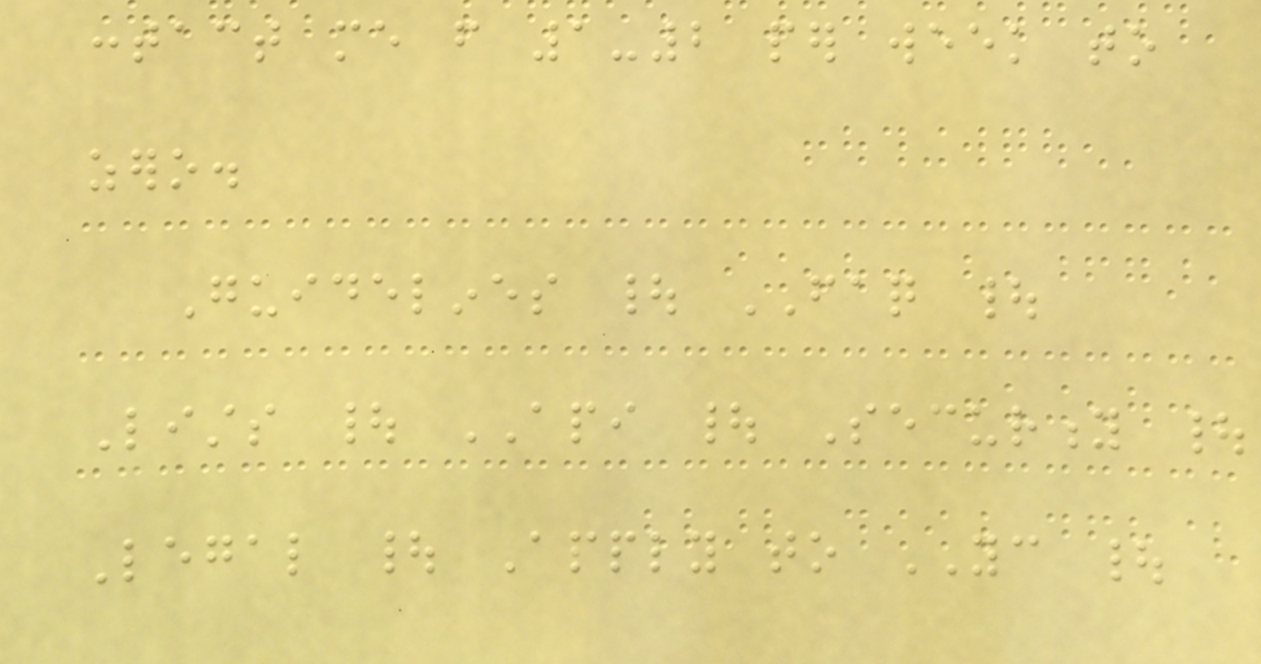contact me from 1-2 per week to
zero.
Guidelines | FAQ |
Lists | API | Security |
Legal | Apply to YC |
